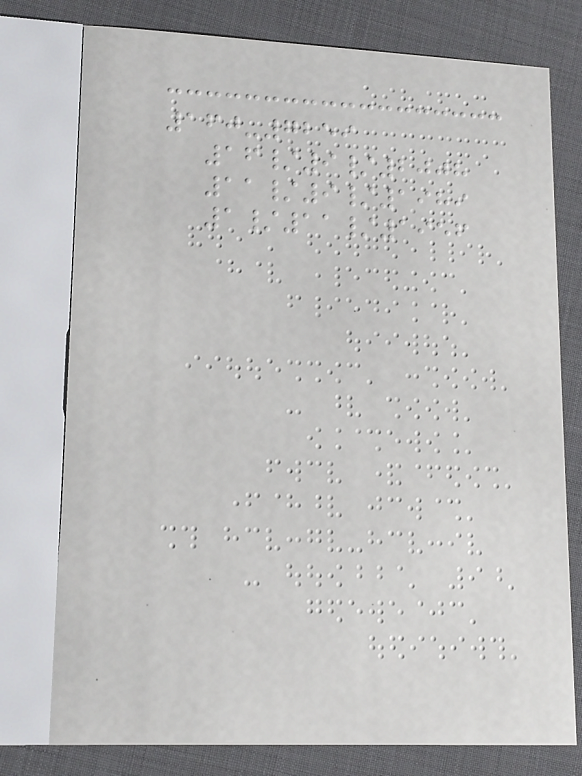160-7259
16/9/2008
11/9/1989
1/11/1956
